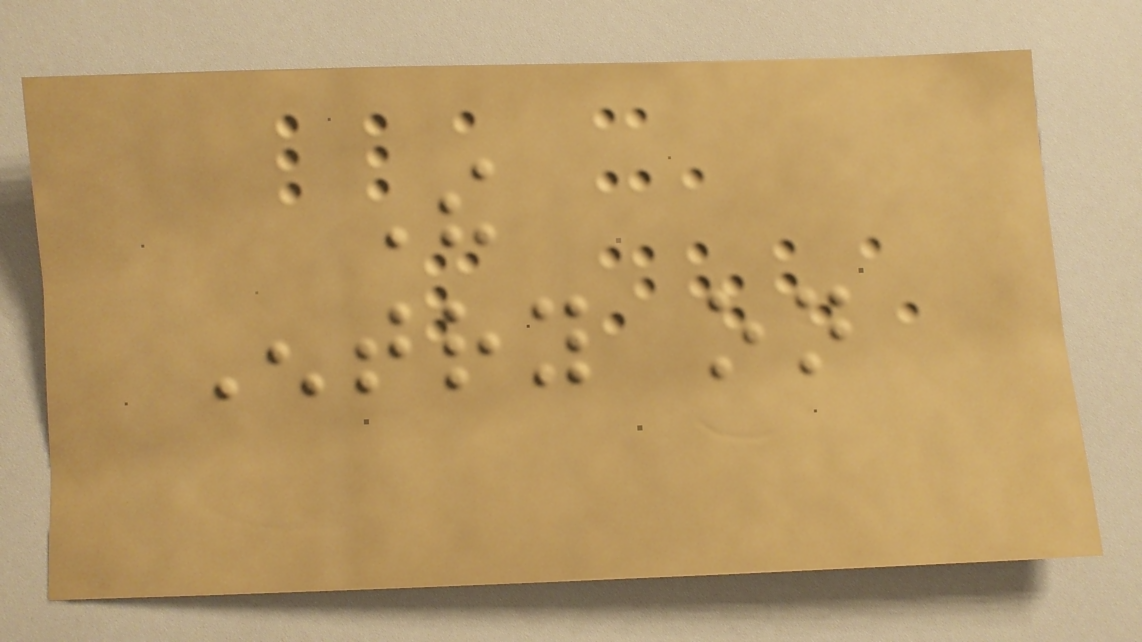The
Entry on
